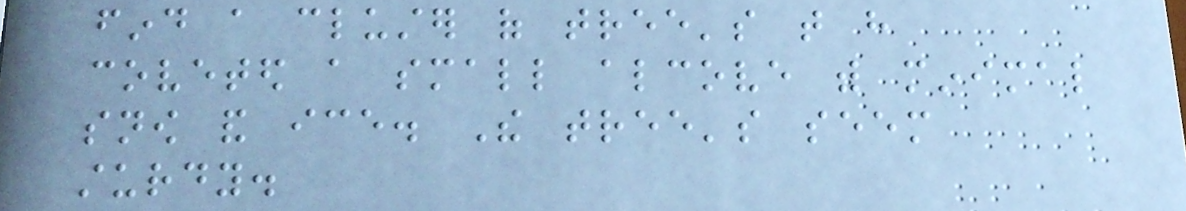find a cluster of tree's that have
coveted a small alcove with minimal
snow and ice. The tree's seem
sturdy.
